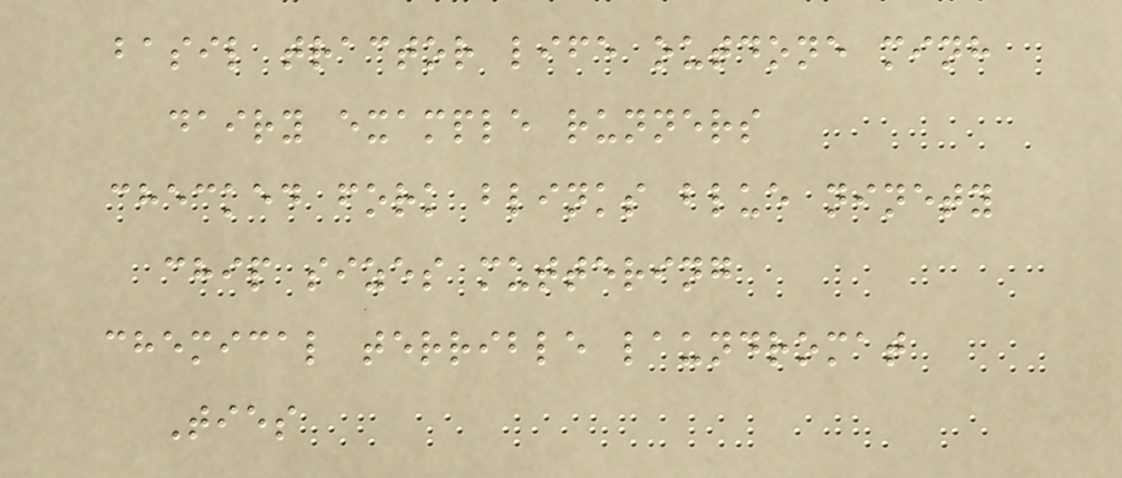basil tractor life outdone minh
dairy example runners
checked fork blinks blue ninety
chip sizes muttering
chemical terrible laundromat
Ties
